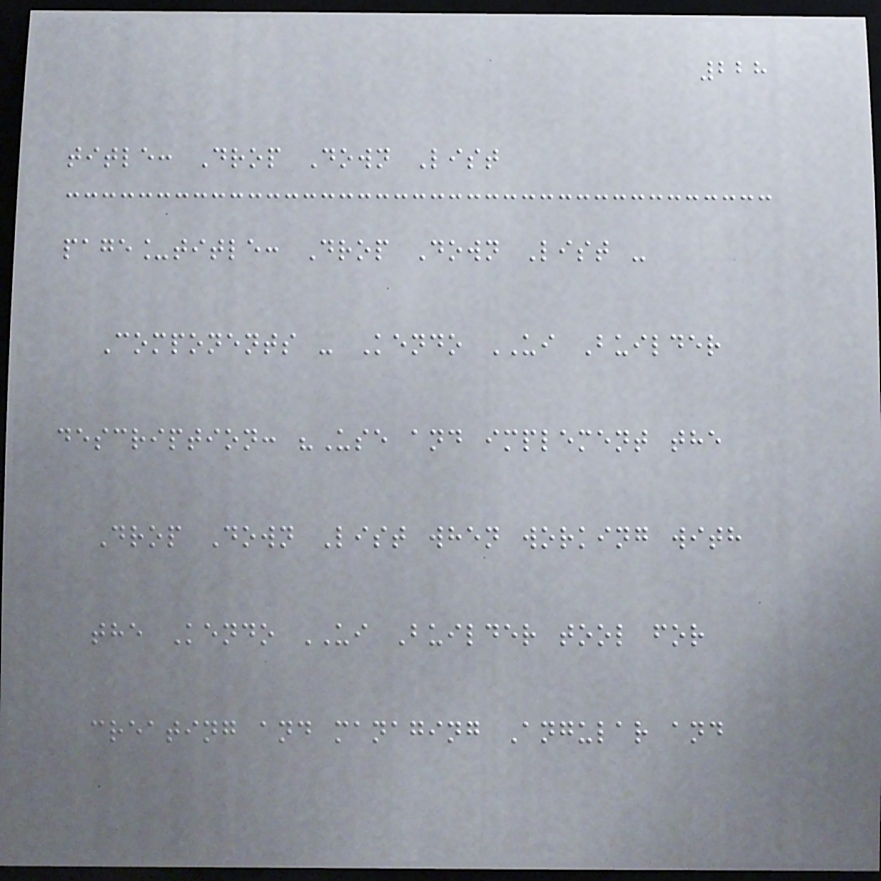228
title: Drop Down List
page_title: Drop Down List -
Components - Kendo UI Builder
description: "Use and implement the
Drop Down List when working with
the Kendo UI Builder tool for
creating and managing Angular and
